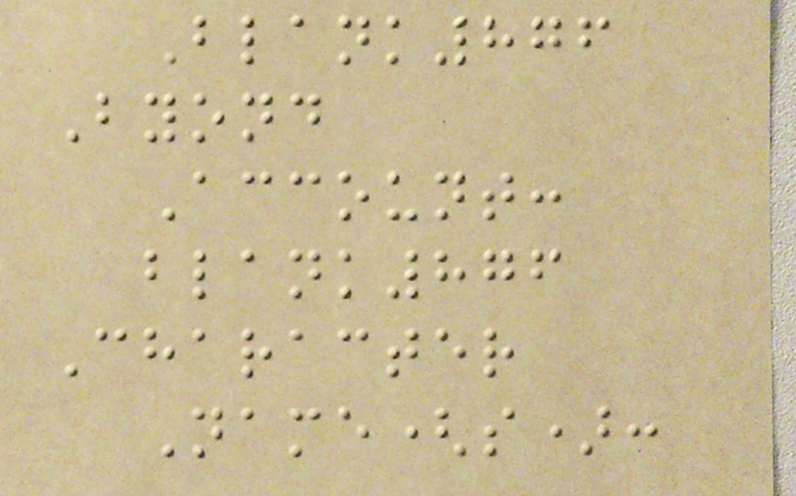Blank876
Byond
Account:
blank876
Character
Name(s):
